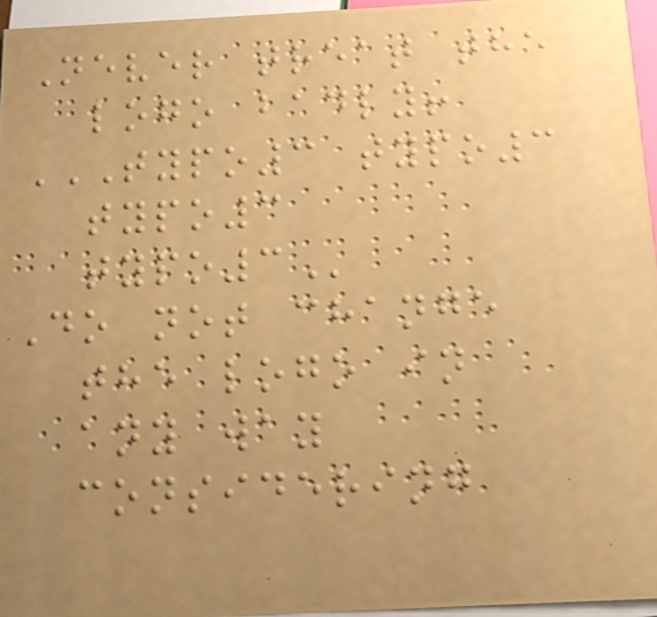Never treat the
logo badly!
TYPO3 TYPO3
TYPO3
TYPO3
Do not change
the logo in
any way
considering
